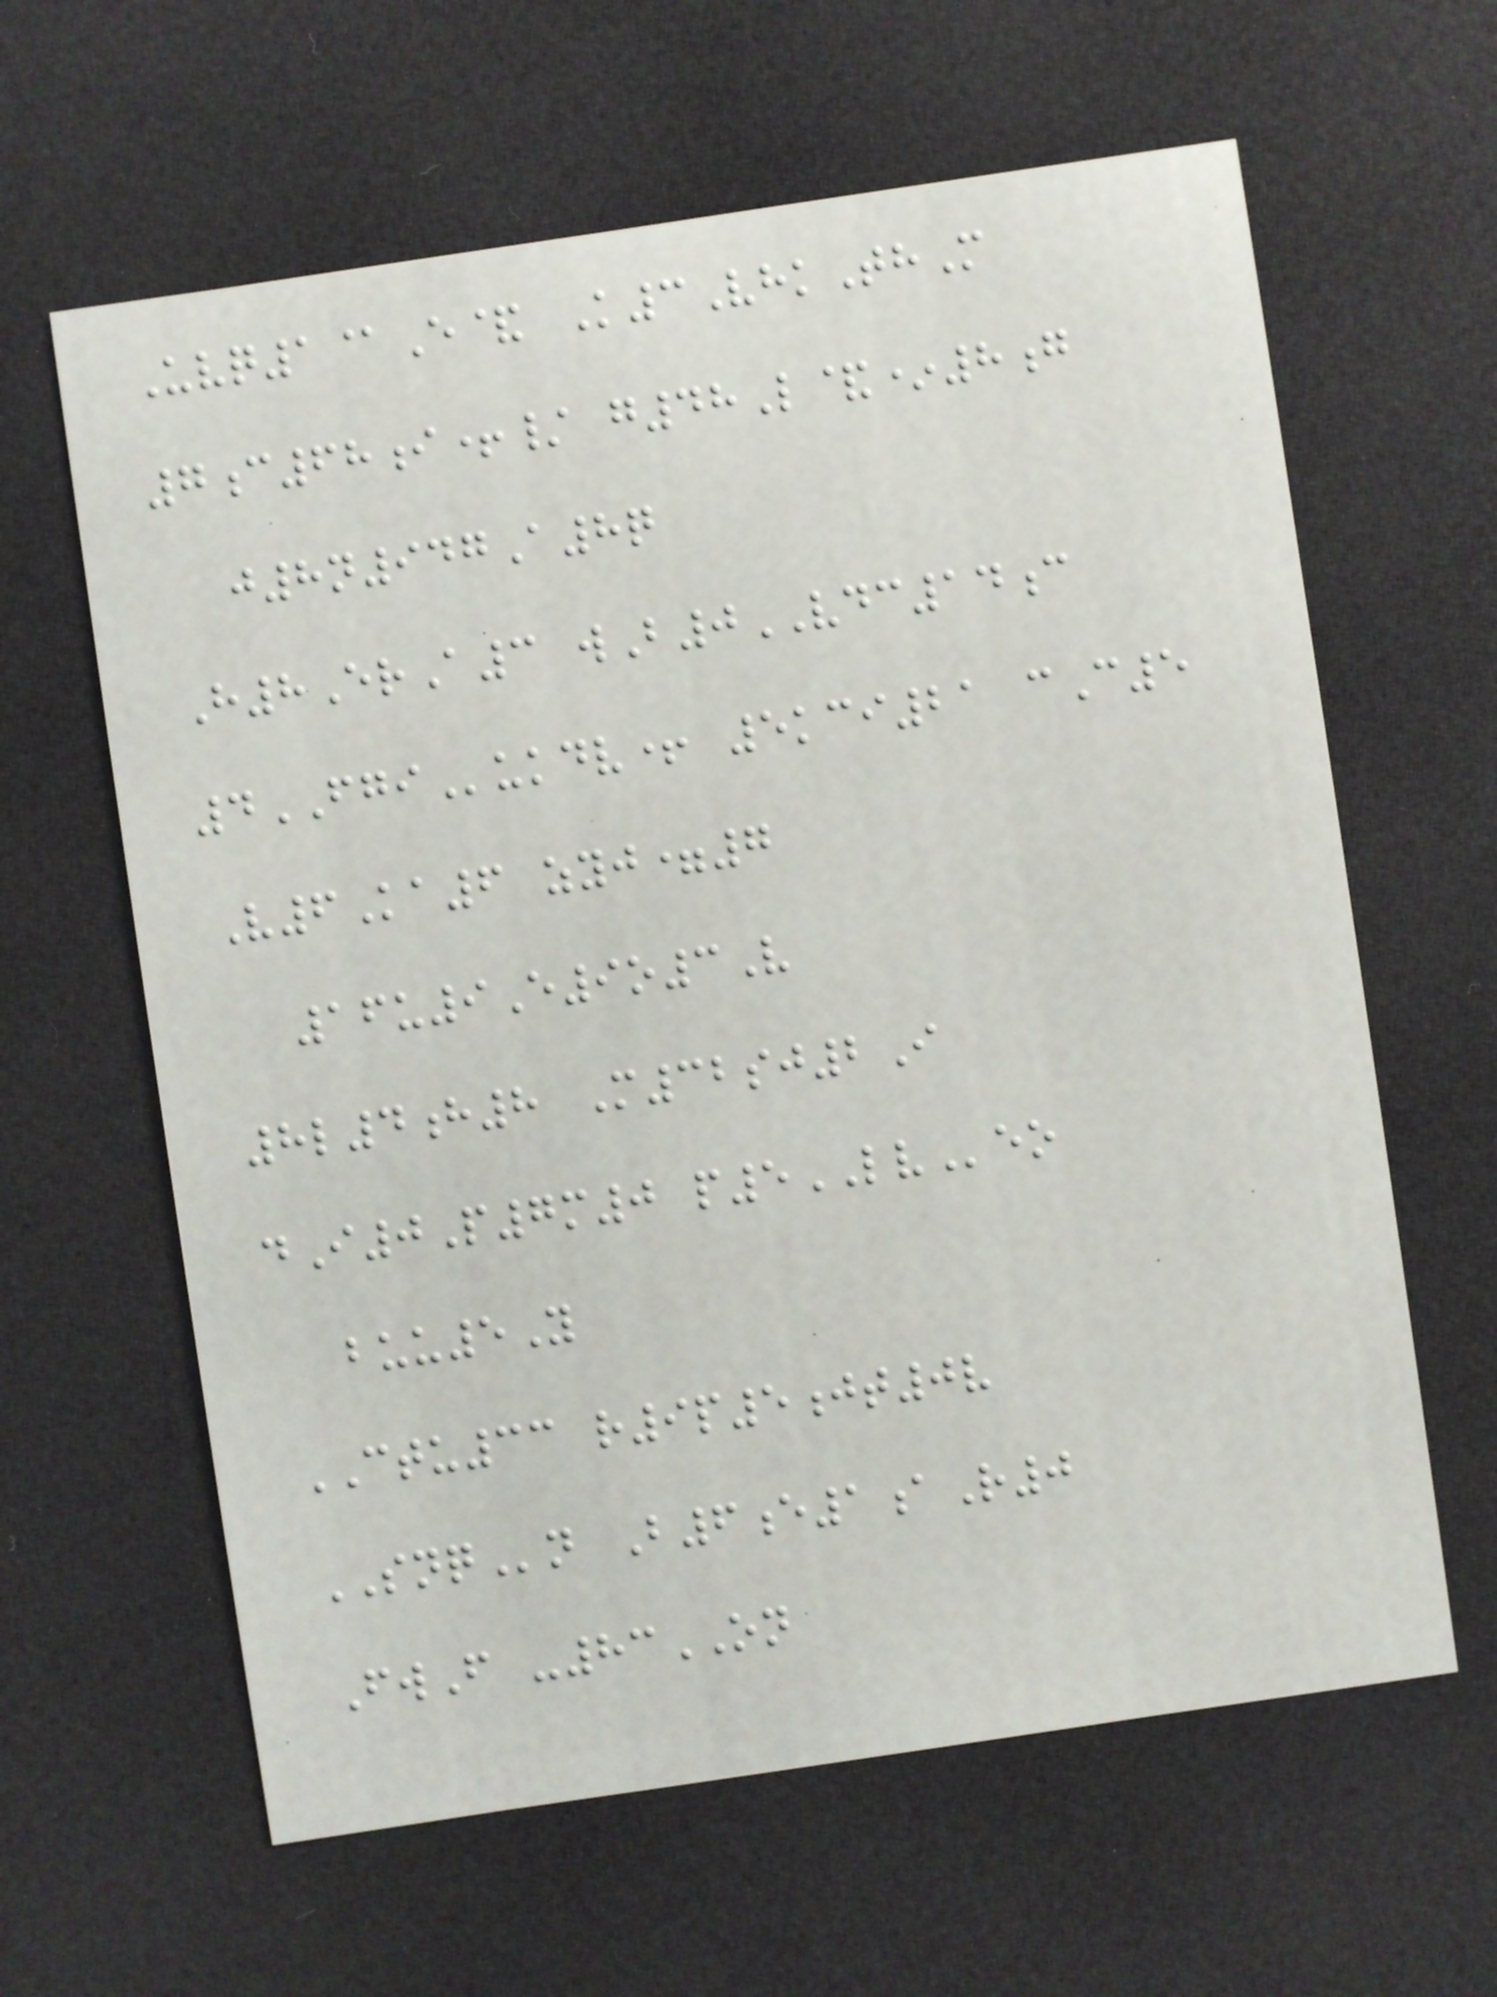Uvq1@E& K3VhkThM
7c68i+/ g48L&*8g
j8n947A8q
H8ErA3 wB0VDC14c
4FGIukdv+ 5kci21 cC5
V6Ka6 zyj=7
16u9E9o3V
8l4h8 M32sj2I
dI0P7m0 p5LVeo
buu5Y
CTU33 r9p5jt0v
SNQn B6e1aR0
FwF -83ON
